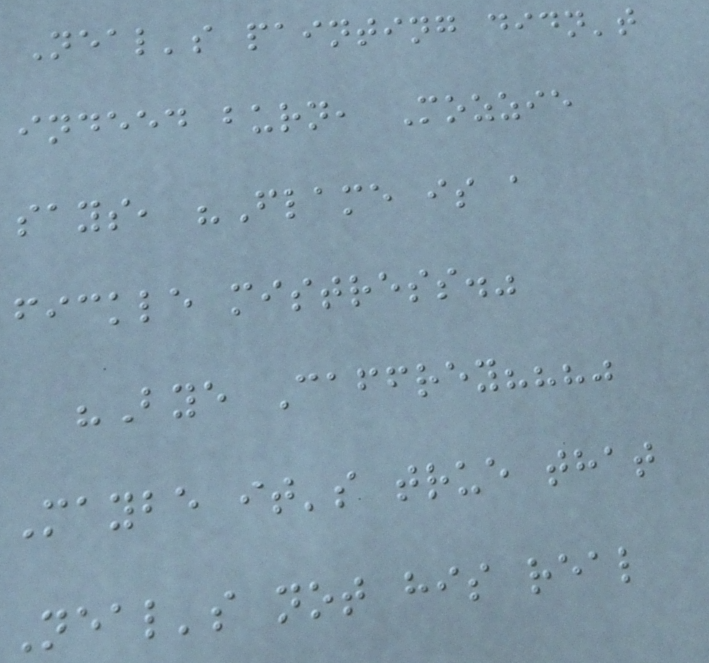Neal's painting didn't
indeed burn, Mozzie
says, "Flame is a
fickle mistress."
"Bye Caffrey???"
Maybe it's true that
Neal's not his real
